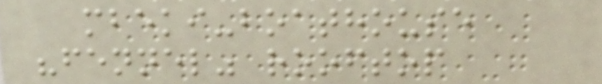mbeki-boathouse
"fennel" rooftop
